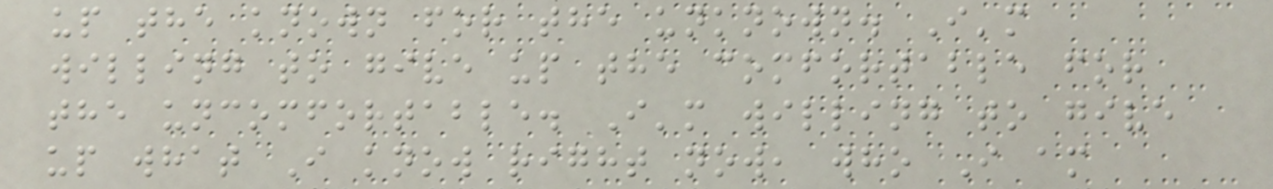up the known for the unknown. I'm
willing to give up the comfortable for
the uncomfortable. I'm willing to give
up what I know right now, who I am
